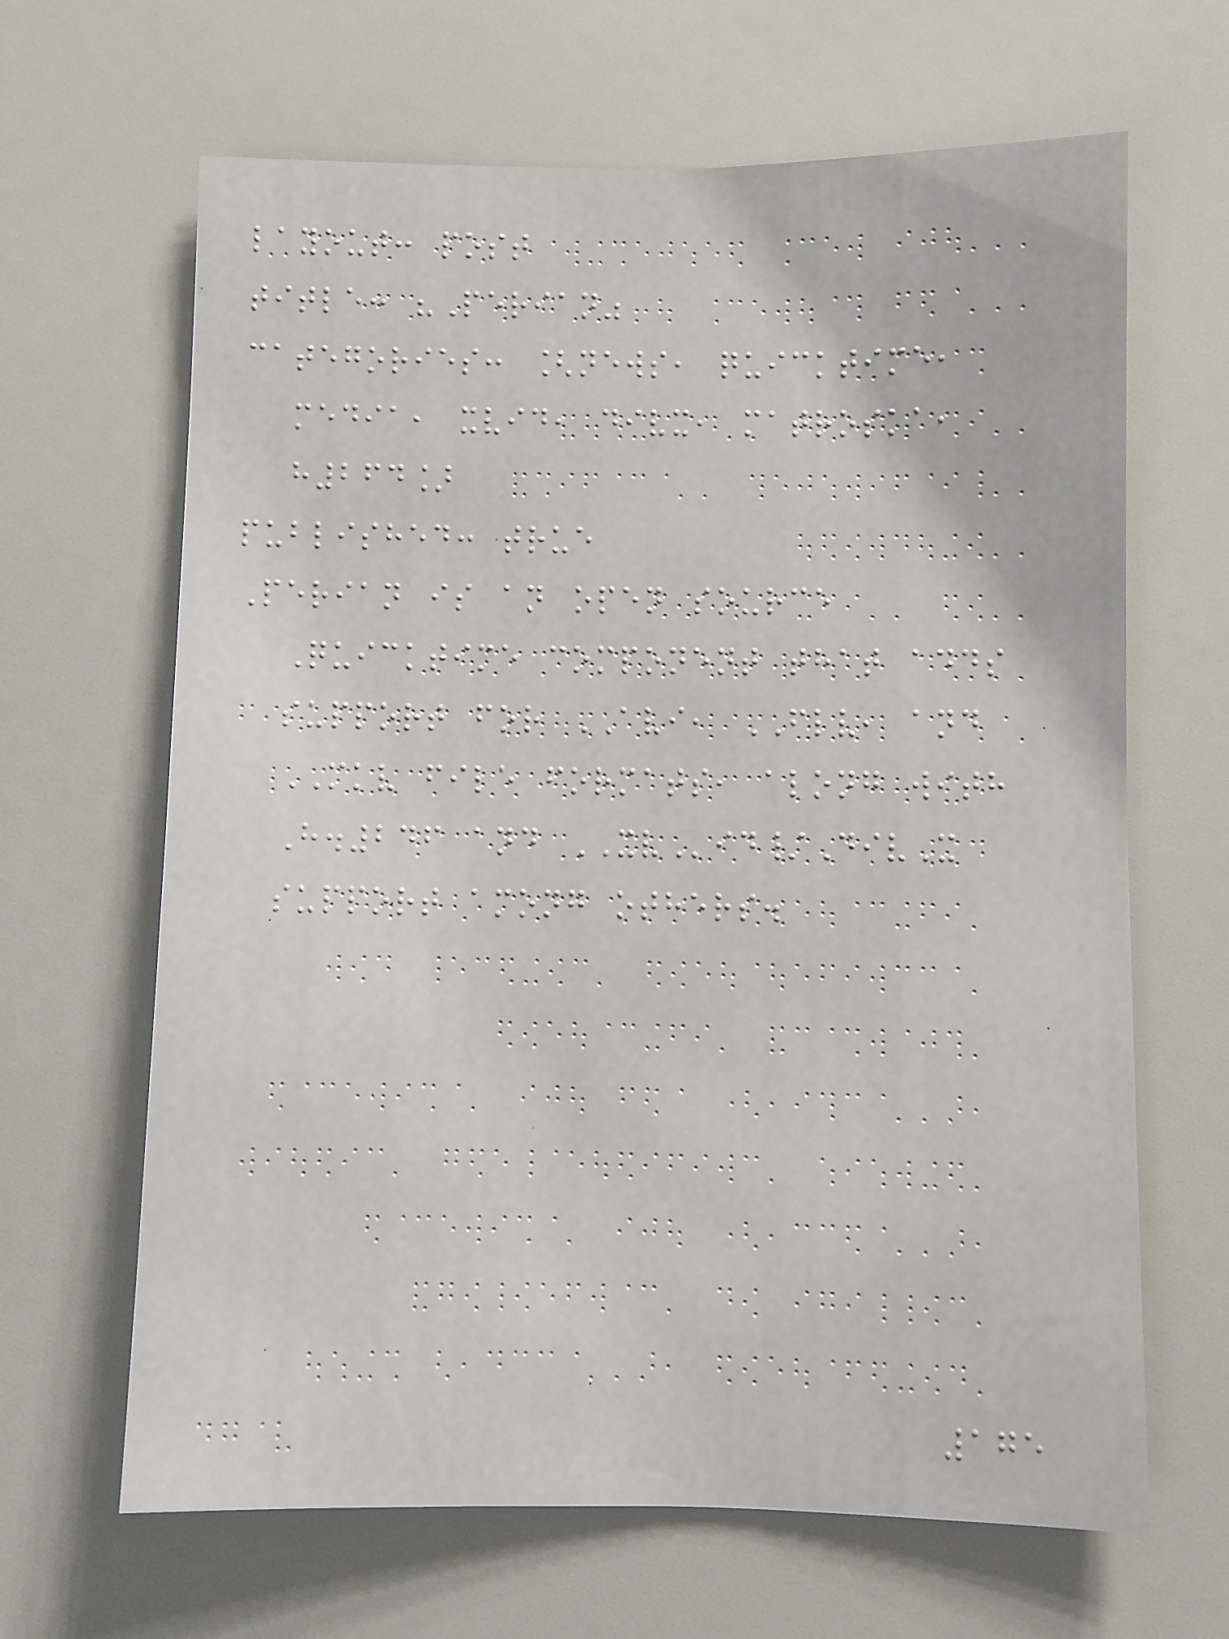layout: post
title: "Perian"
categories: [news, quicktime,
media, xvid, divx, matroska,
h264]
published: true
Perian is an open source
Quicktime component that adds
support for AVI, FLV, and
MKV file formats, along with
H.246 and XVid/DivX
support among others.
175
